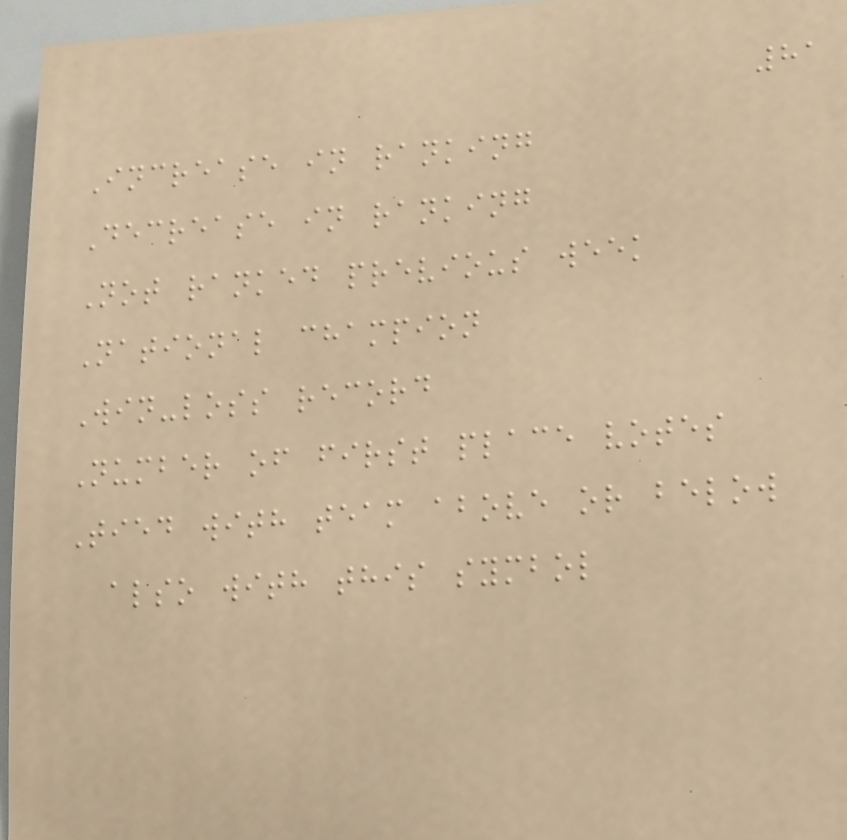81
Increase in ranking
Decrease in ranking
Not ranked previous week
National champion
Win-loss record
Number of first place votes
Tied with team above or below
also with this symbol
